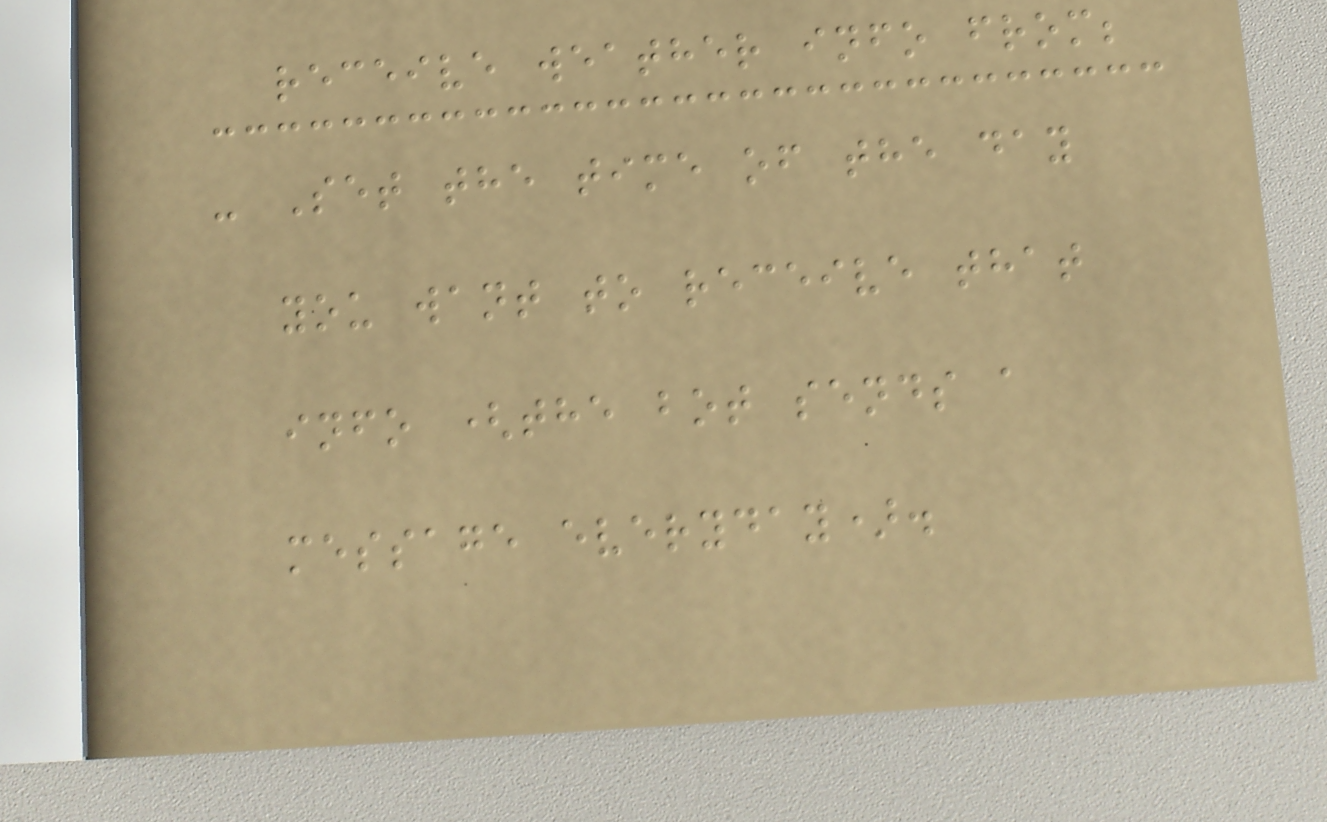receive weather info from;
- Set the time of the day
you want to receive that
info (the bot sends a
message everyday).
